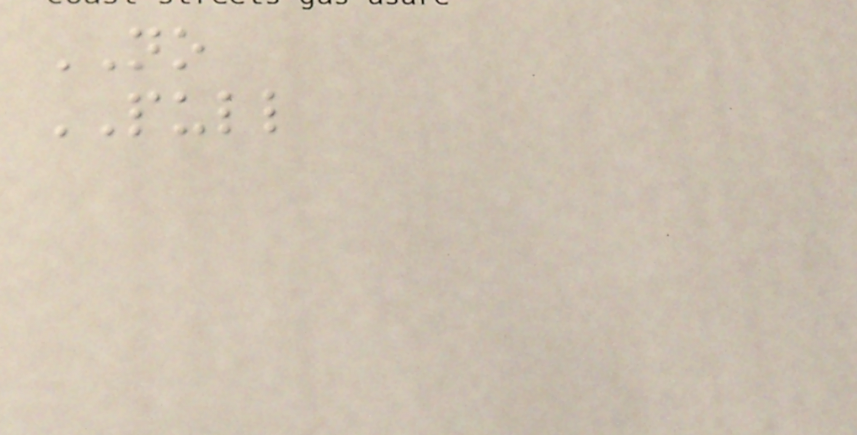NO
PULL
